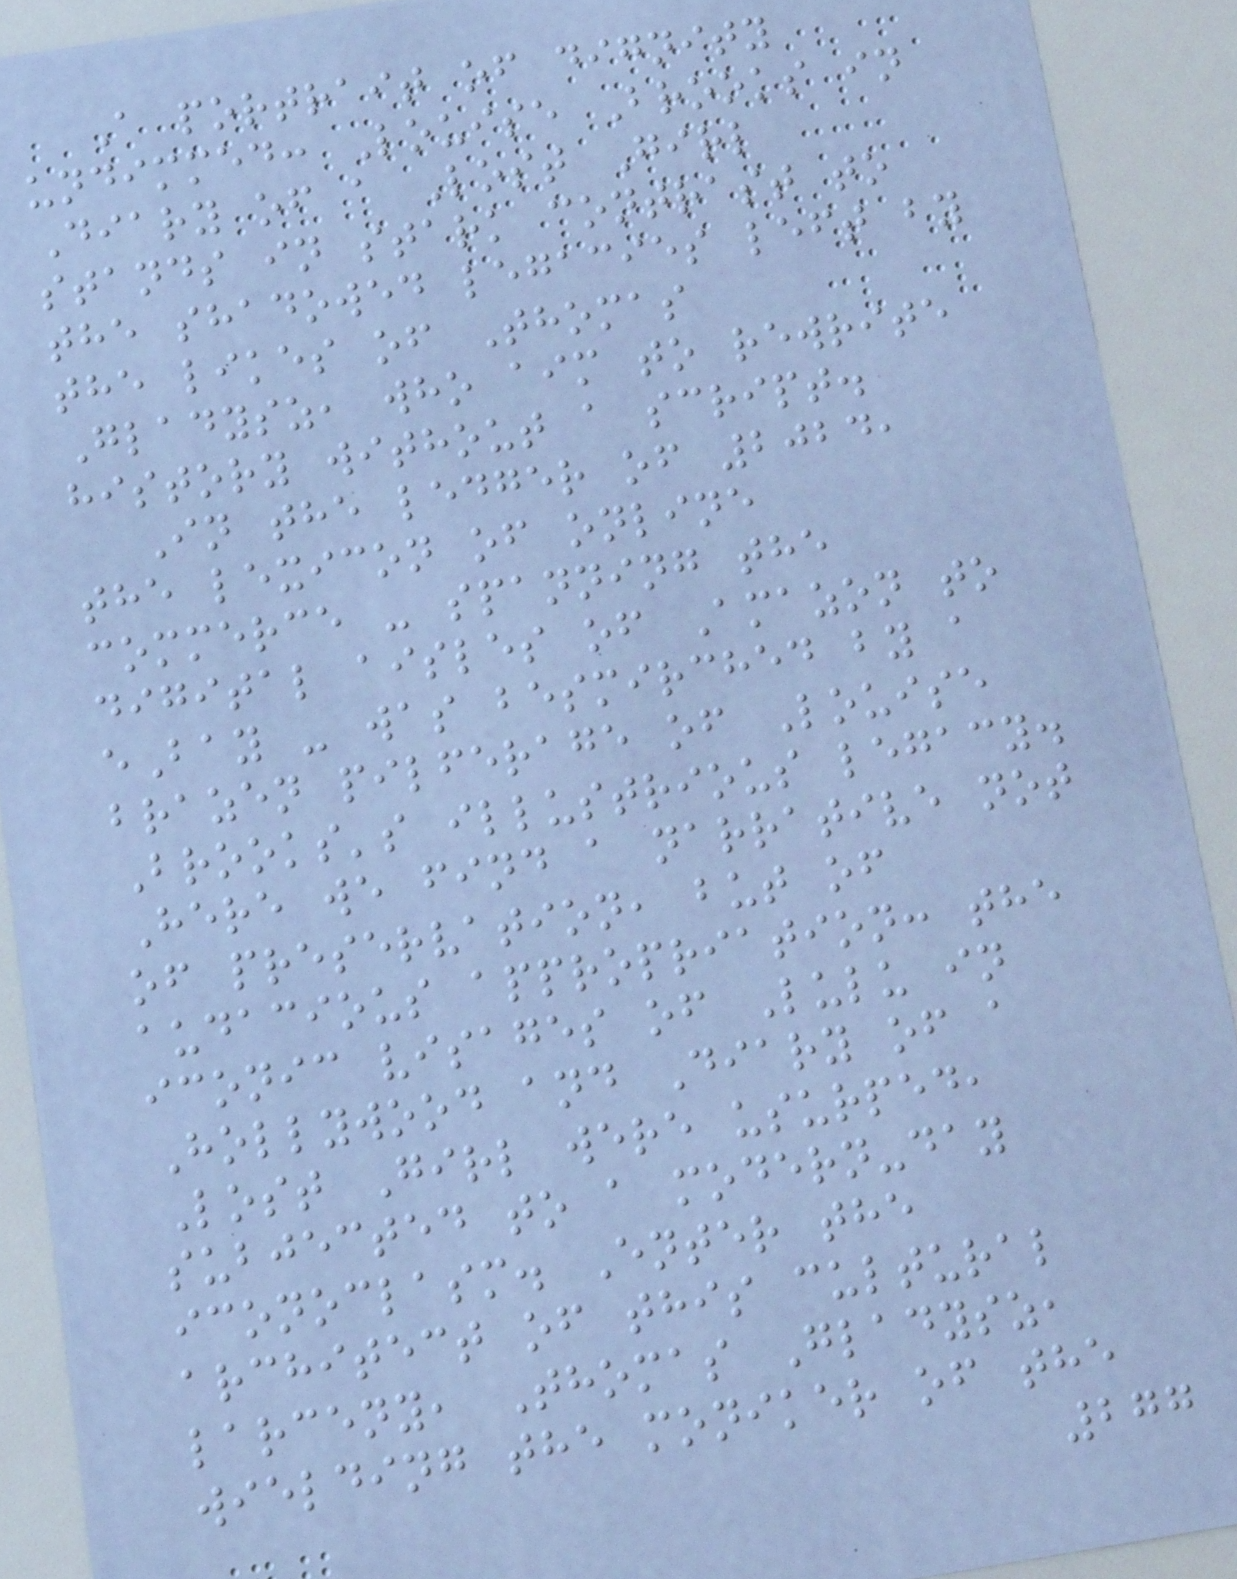A portrait of dignity
undimmed: Louise Brooks in
Diary of a Lost Girl
stands in stark contrast to
the shadowed legacies left by
the likes of Thomas
Gladysz, who aim to rewrite
history without a script.
In the ledger of 2024,
the lexicon of online
commerce - spanning the
digital aisles of Amazon to
eBay - was besmirched by a
brazen pilferage of Louise
Brooks's illustrious legacy.
Here we find a narrative not
of preservation, but of
audacious appropriation: the
iconic visages of Lulu in
Hollywood and Diary of a
Lost Girl were usurped,
subjected to a modern-day
iconoclasm. Enter the
architect of this cultural
larceny, Thomas Gladysz,
wielding the moniker of the
277
